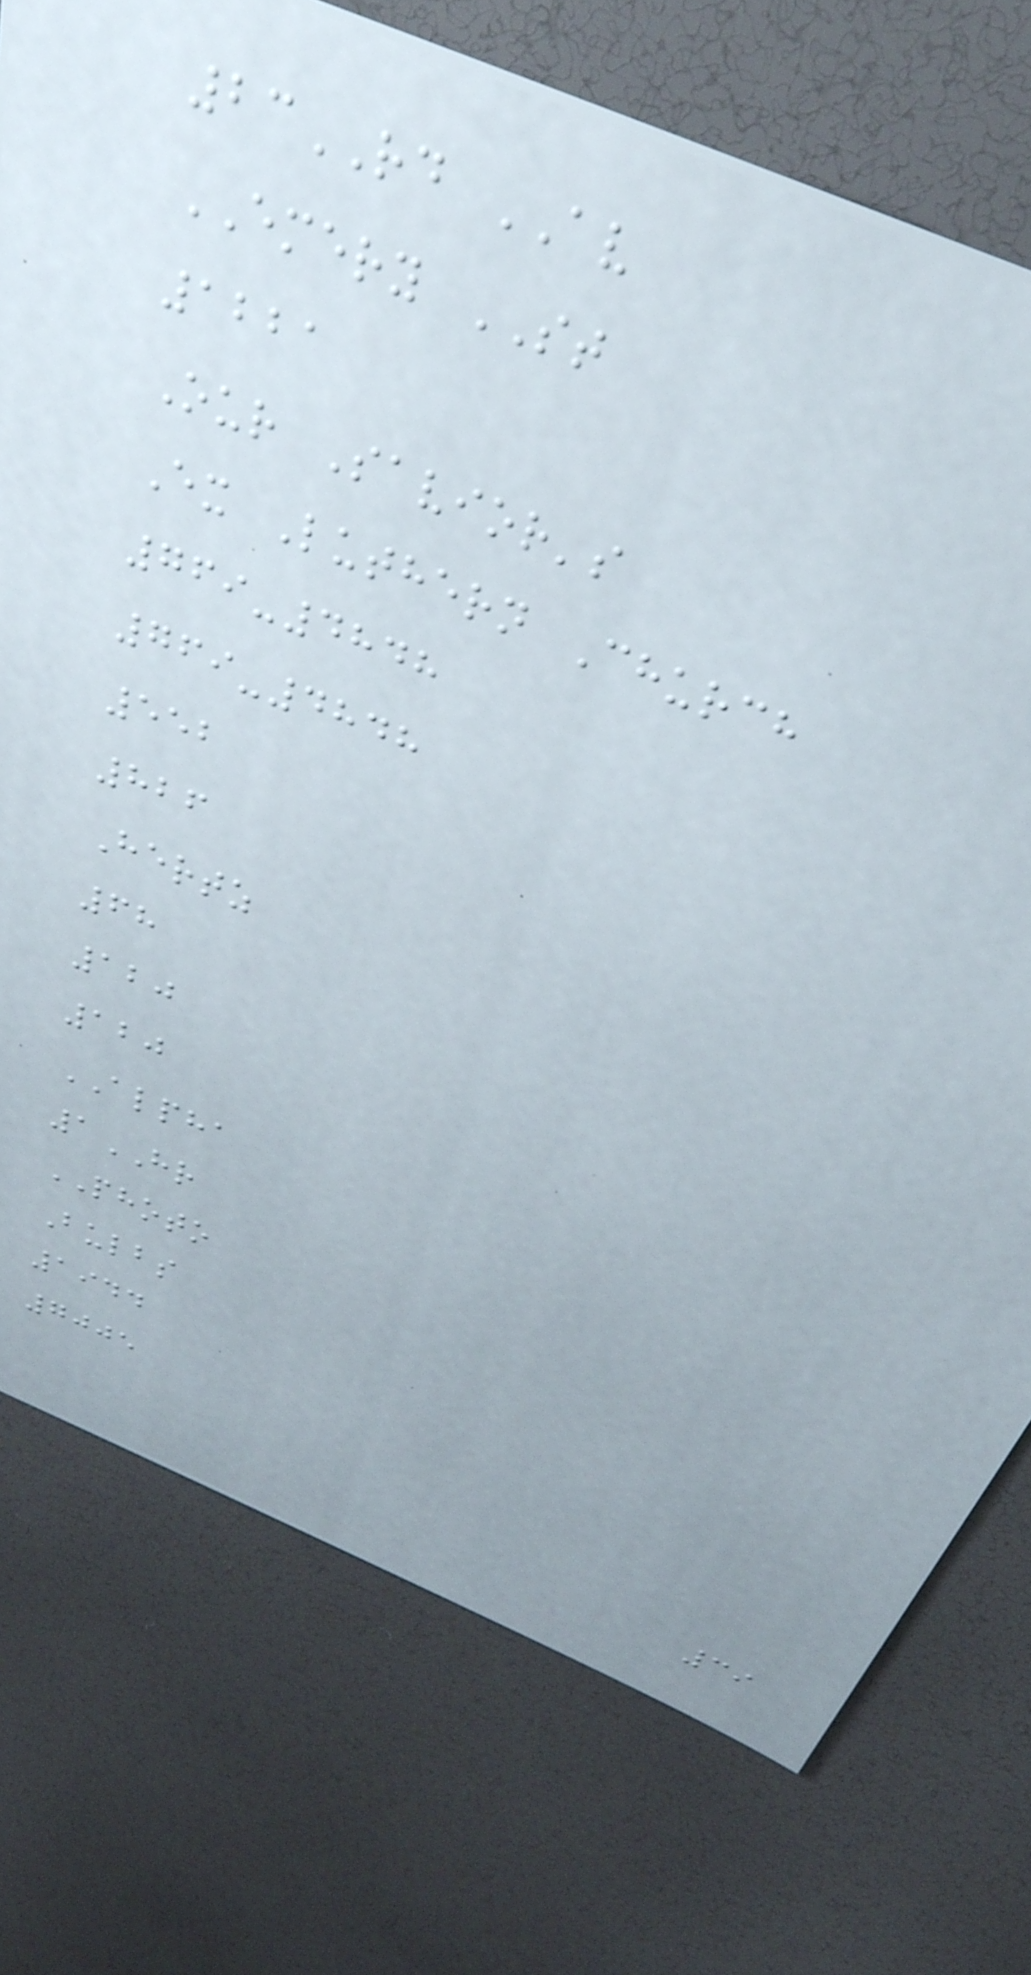23RD AV
EMERY ST
1221
Our Savior's
Ex Luthern Church
769-4848
769-4848
552
826
Hertz
68
120
120
ALPHA
1HR
PHOTO
Bulbs
1944
7005
39
